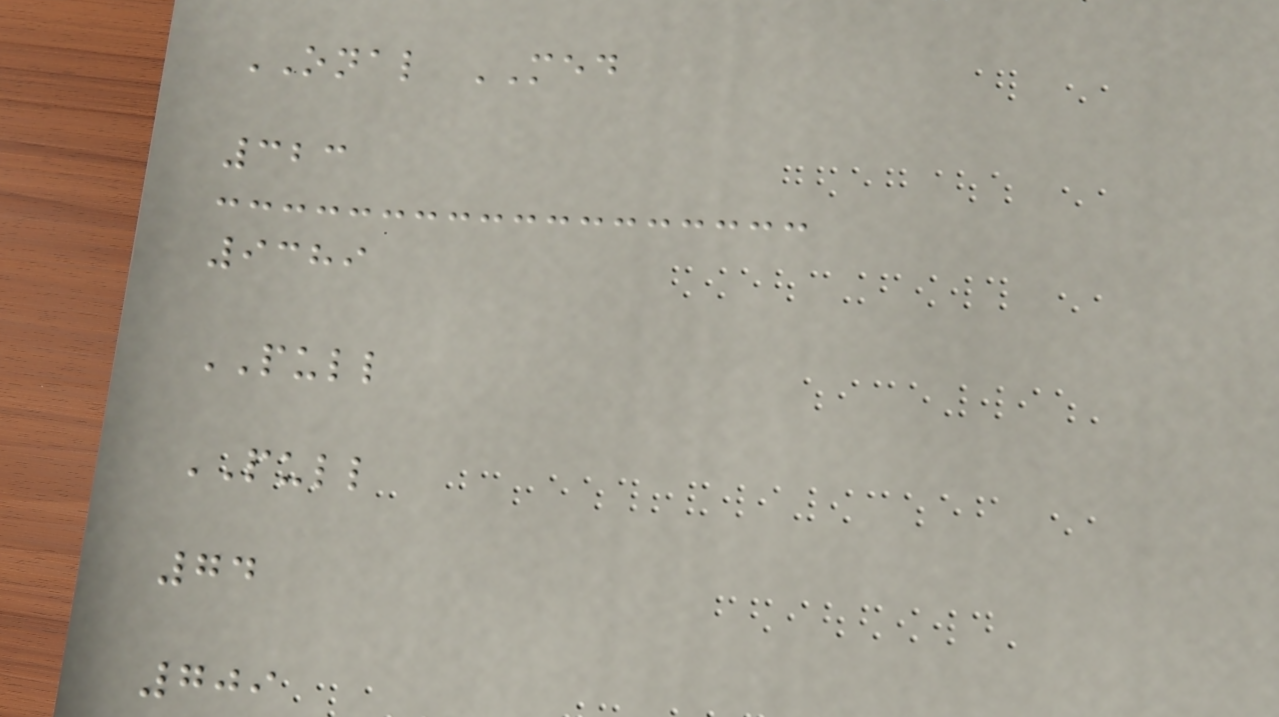ONAL MED
323
9389
PULL
PULL
74
709
